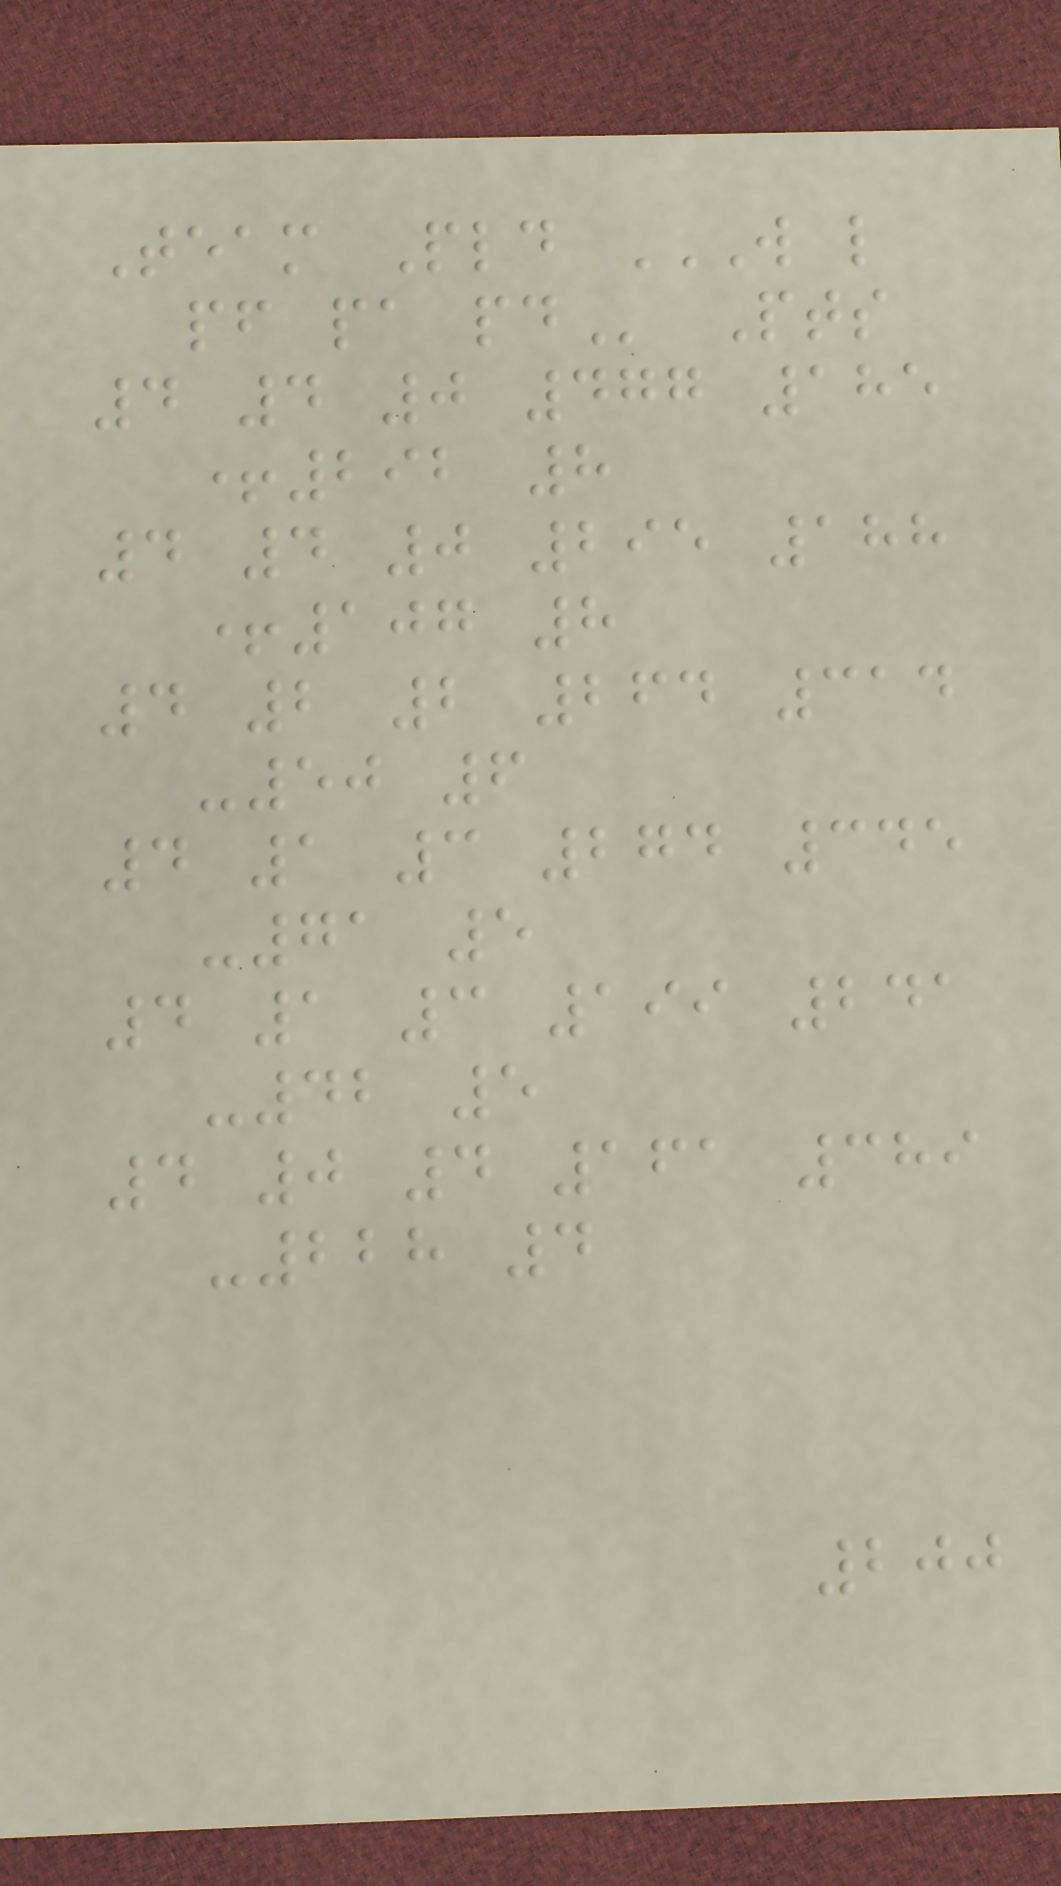Team Pld W L
PF PA PD Pts
4 4 0 477 185
+292 8
4 4 0 295 188
+107 8
4 2 2 264 314
-50 6
4 1 3 274 345
-71 5
4 1 3 199 241
-42 5
4 0 4 161 389
-228 4
200
